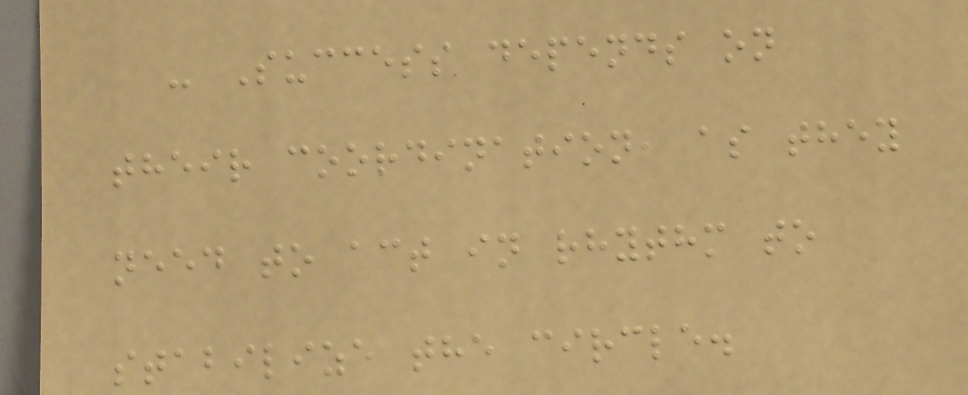- Success depends on
their coordination, as they
need to act in rhythm to
stabilize the circle.
